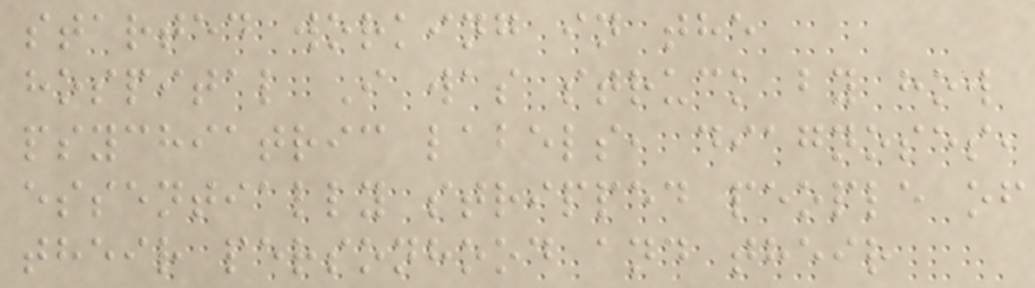started working in the
hospital I was struck by how
psychiatric labels, diagnoses,
essentially stripped people of
their personhood and their
